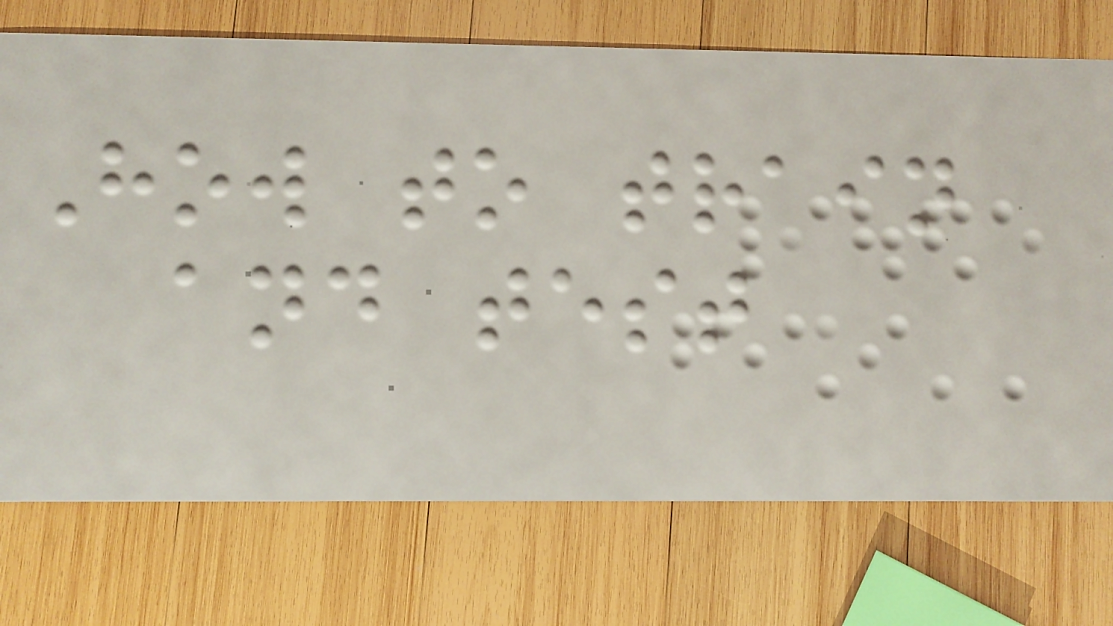How to train
and test
